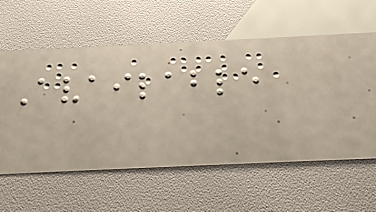Available
